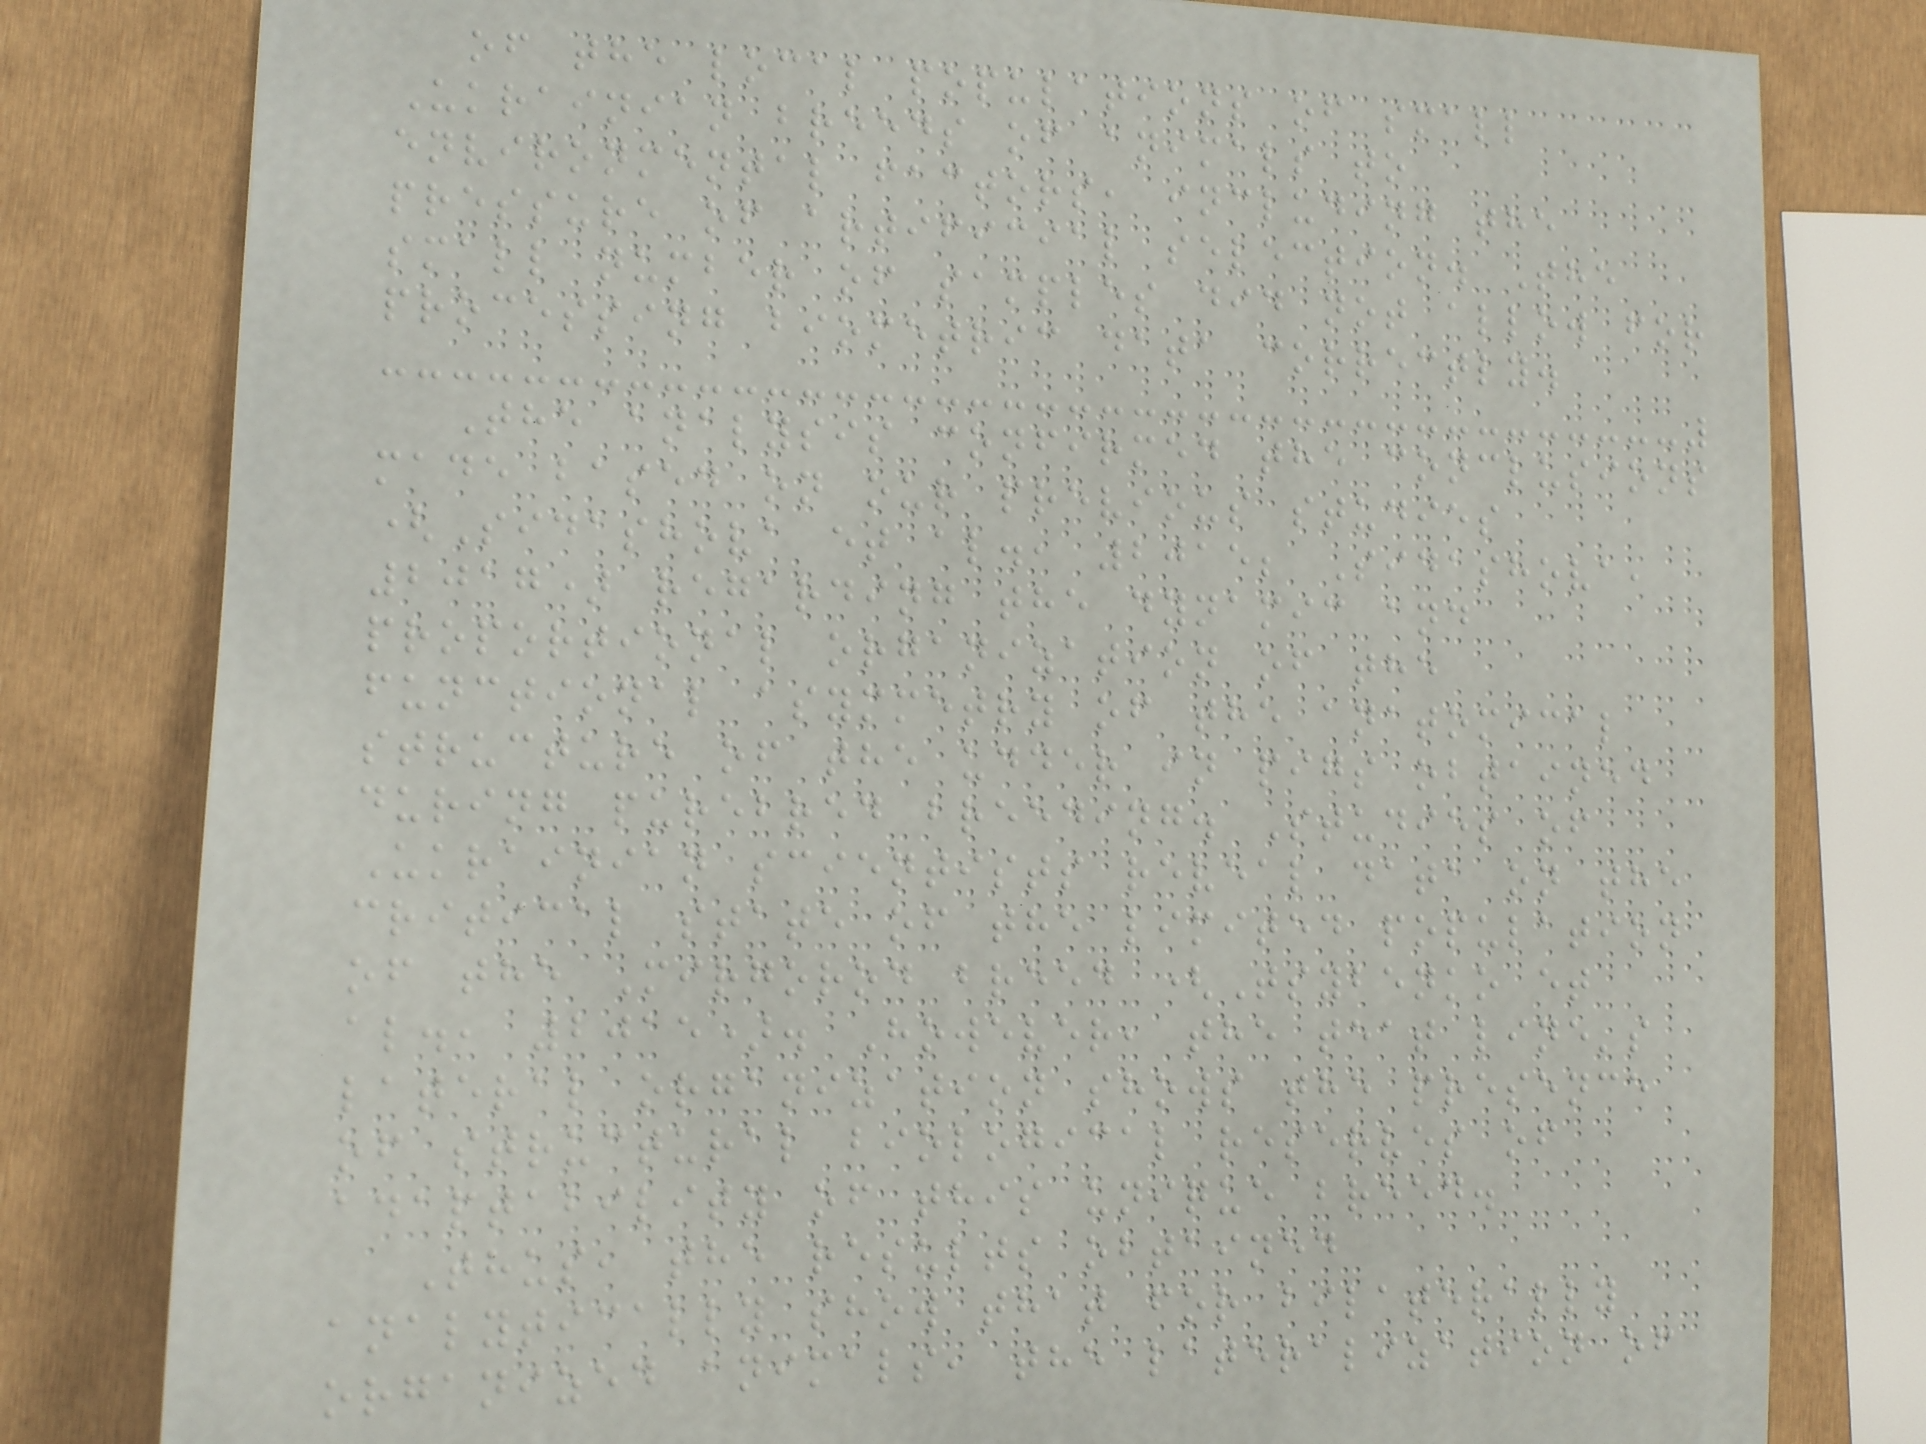of the local populations of small
Ukrainian breeds of animals to
environmental factors, including the
pressure of artificial selection. The
small number of samples did not allow for
processing biometric data correctly.
The analysis confirmed the conclusions
made based on our previous studies
(Sidashova et al., 2015; Sidashova,
2017) regarding the dynamic and
proportional organization of the
functional asymmetry of the anatomical
structure of the udder in pigs obtained
during purebred breeding. Studies of
Ukrainian scientists reveal data on the
critical state of the limited population
of the Mirgorod breed (Tsybenko et
al., 2015). However, the teat line's
lateral organization shows the presence
of structural biological reserves of
adaptability of this unique breed.
Thus, the results obtained
analytically show that for bilaterally
organized animals, the lateralization of
